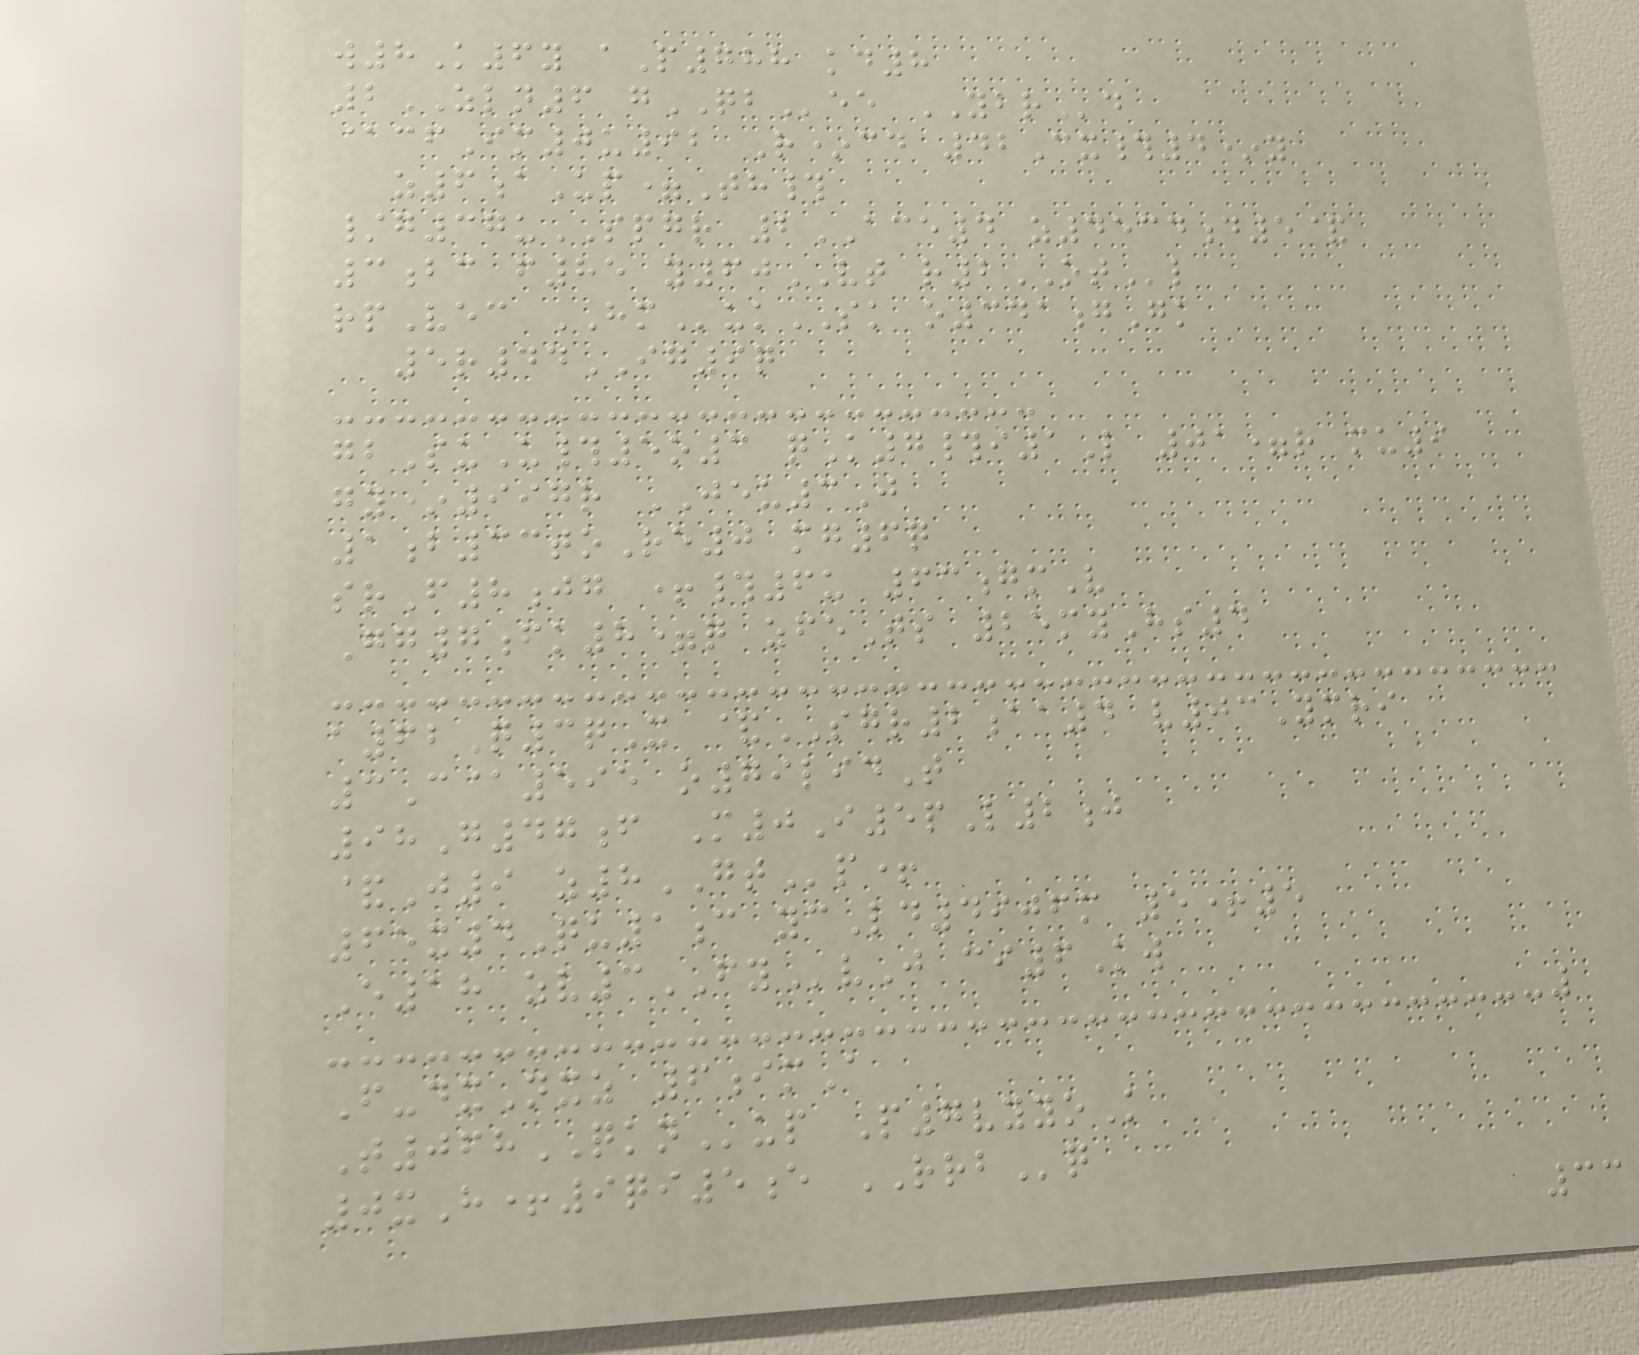w8K6y aP788 kd8
2ZLN6 gQBee YBRd
@cfIm0u92 R*cd 42Cx#4*y
z6aUp=Th#
/g37uSPGR 2ACE4 z4534d5&
3bc f85 y60VT r2OTl
rpVec HMukSK o341gGk
5r44IG9q
gbSuU#5o3 qK7#i1L 01=r mu9
gy*997r JEU3J
1b33toRe0 mg6q
srF8jg +#6u 63gmV
Gg7fk8=q zfeTs 25myHs4
a62Q3qX &SGR2aa4 v03Ymri
3C@595 o79lidT
98G47f M0I5pL2j
&J9 z8GTp+
65x4Qu1c ycLd4906m 5+5
E18 zv3FYvJ ci6Kw
F-dxNxz 6imA
T068QKNup P7vyyoK
0xH+9qi5e RRBq
33
